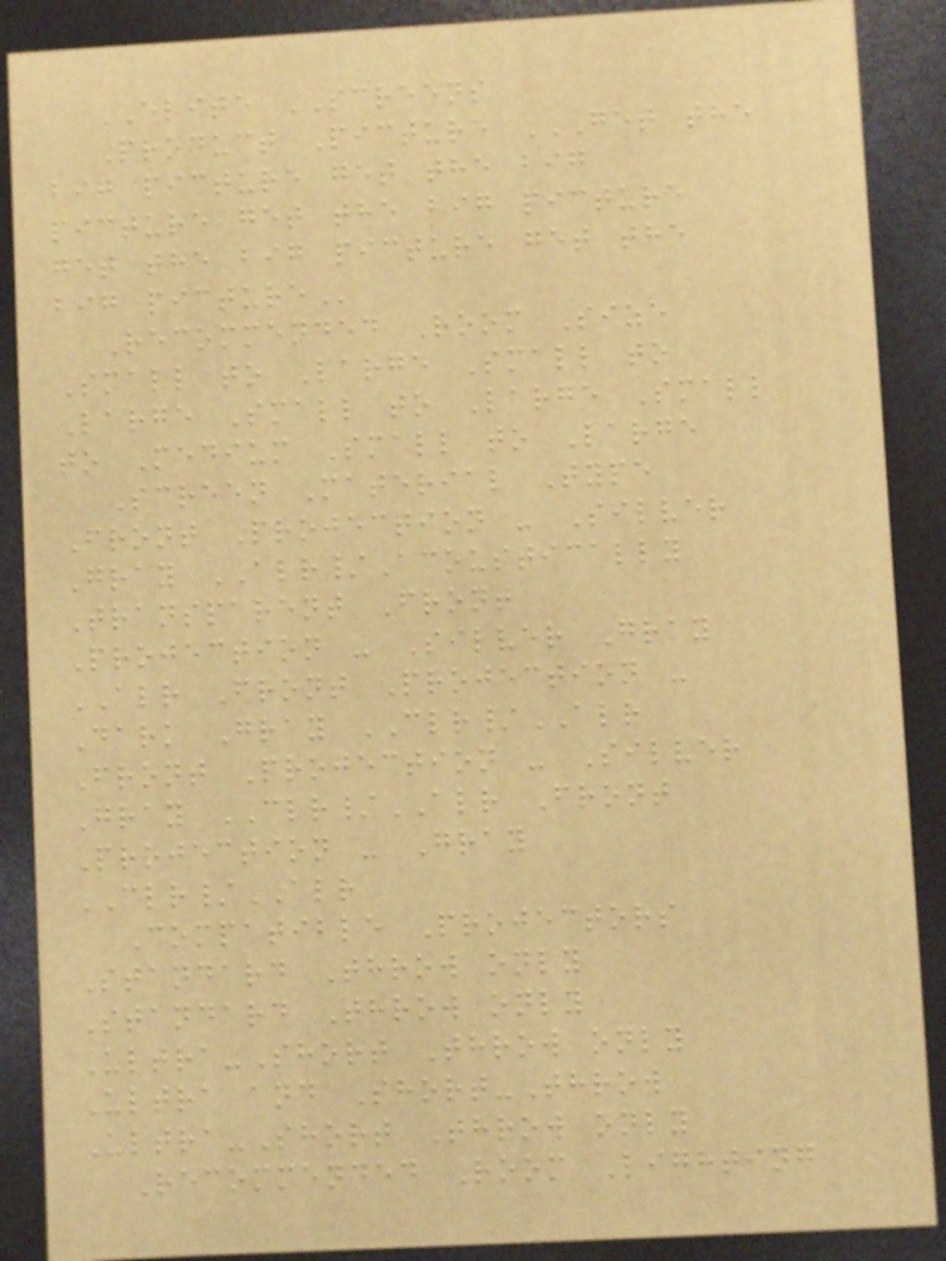ELITE SCREENS
Product Picture GET THE
BIG PICTURE GET THE BIG
PICTURE GET THE BIG PICTURE
GET THE BIG PICTURE GET THE
BIG PICTURE
Recommended Room Size
Small to Large Small to
Large Small to Large Small
to Medium Small to Large
Screen Material Type
Front Projection - Silver
Gray ALR/Acoustically
Transparent Front
Projection - Silver Gray
ALR Front Projection -
Dark Gray CLR/ALR
Front Projection - Silver
Gray CLR/ALR Front
Projection - Gray
CLR/ALR
Compatible Projectors
Standard Throw only
Standard Throw only
Ultra-Short Throw only
Ultra and Short-Throw
Ultra-Short Throw only
Recommended Room Lighting
